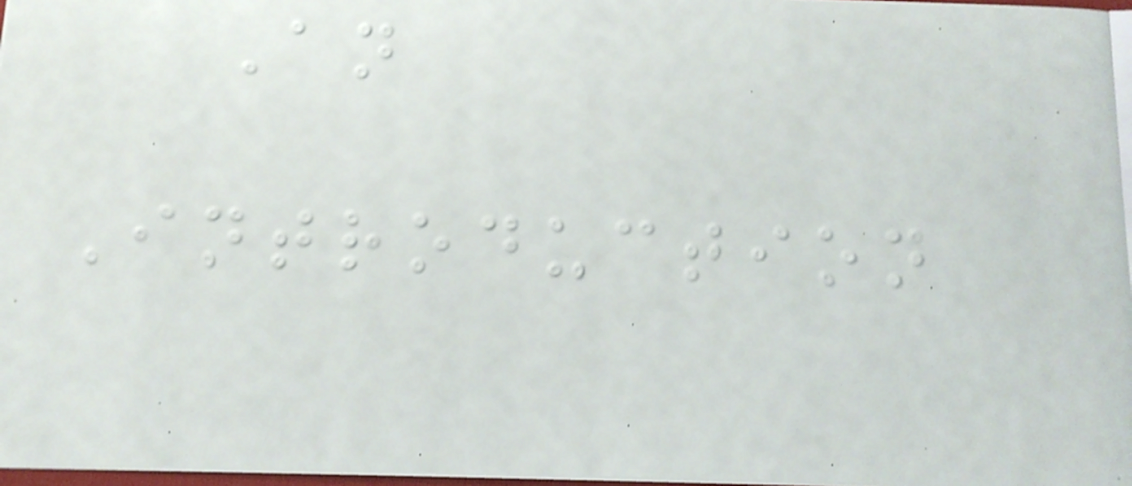An
Introduction
